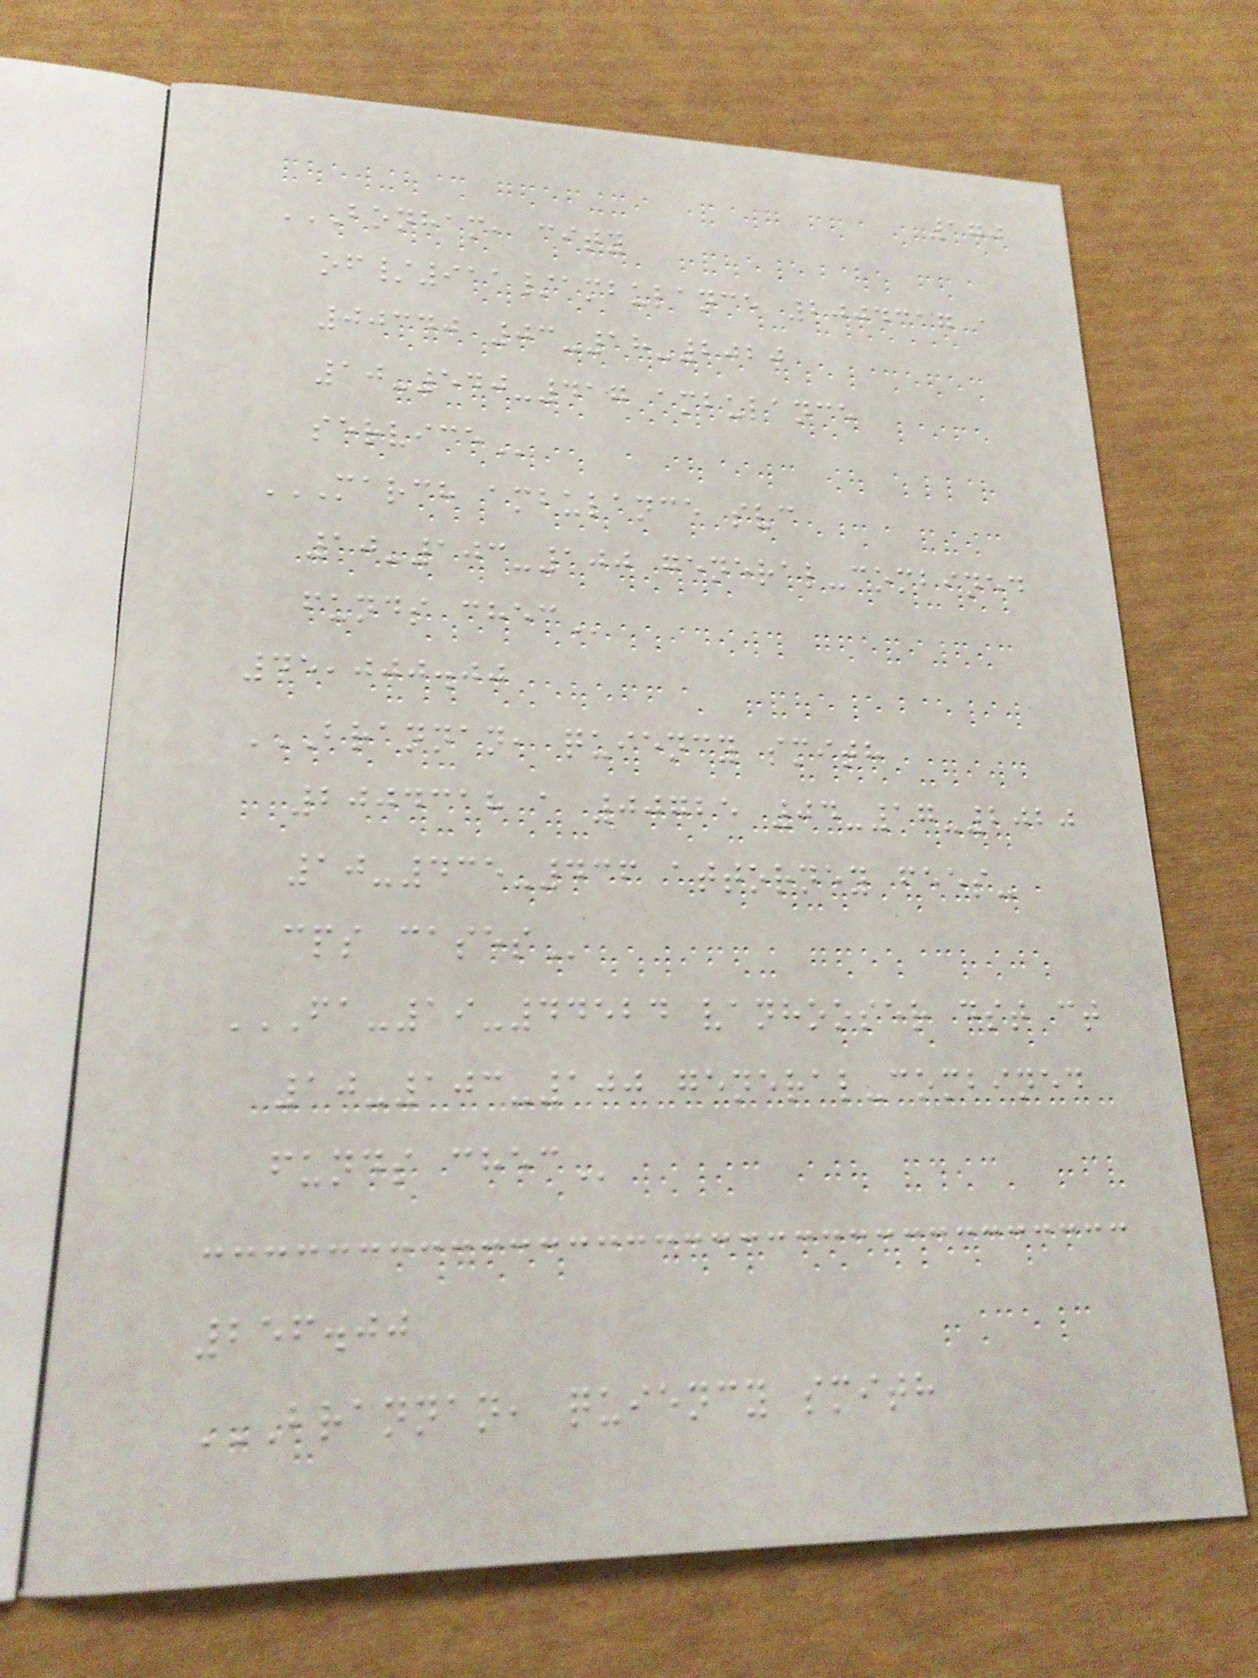170
BONHAM, CITY
OF/911/AMBULANCE 2004317 A
00340 03-18-2020
10-540-417 AMBULANCE
SERVICE
MARCH AMBULANCE SVC
10-103-100 GENERAL-COMBINED
FUNDS CHEC
45,000.00
BRANNAN, QUIENCY SMITH
2004318 A 00725 04-17-2020
10-435-436 ATTORNEY FEES-
CPS CASES
FA-19-44524 VANHOOSER DST CT
10-103-100 GENERAL-COMBINED
FUNDS CHEC
256.00
BRANNAN, QUIENCY SMITH
